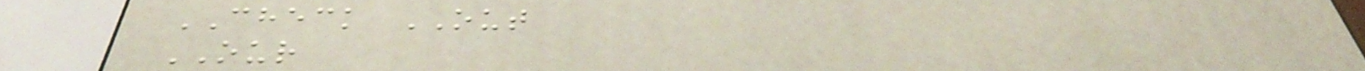CHECK OUT
OUR
